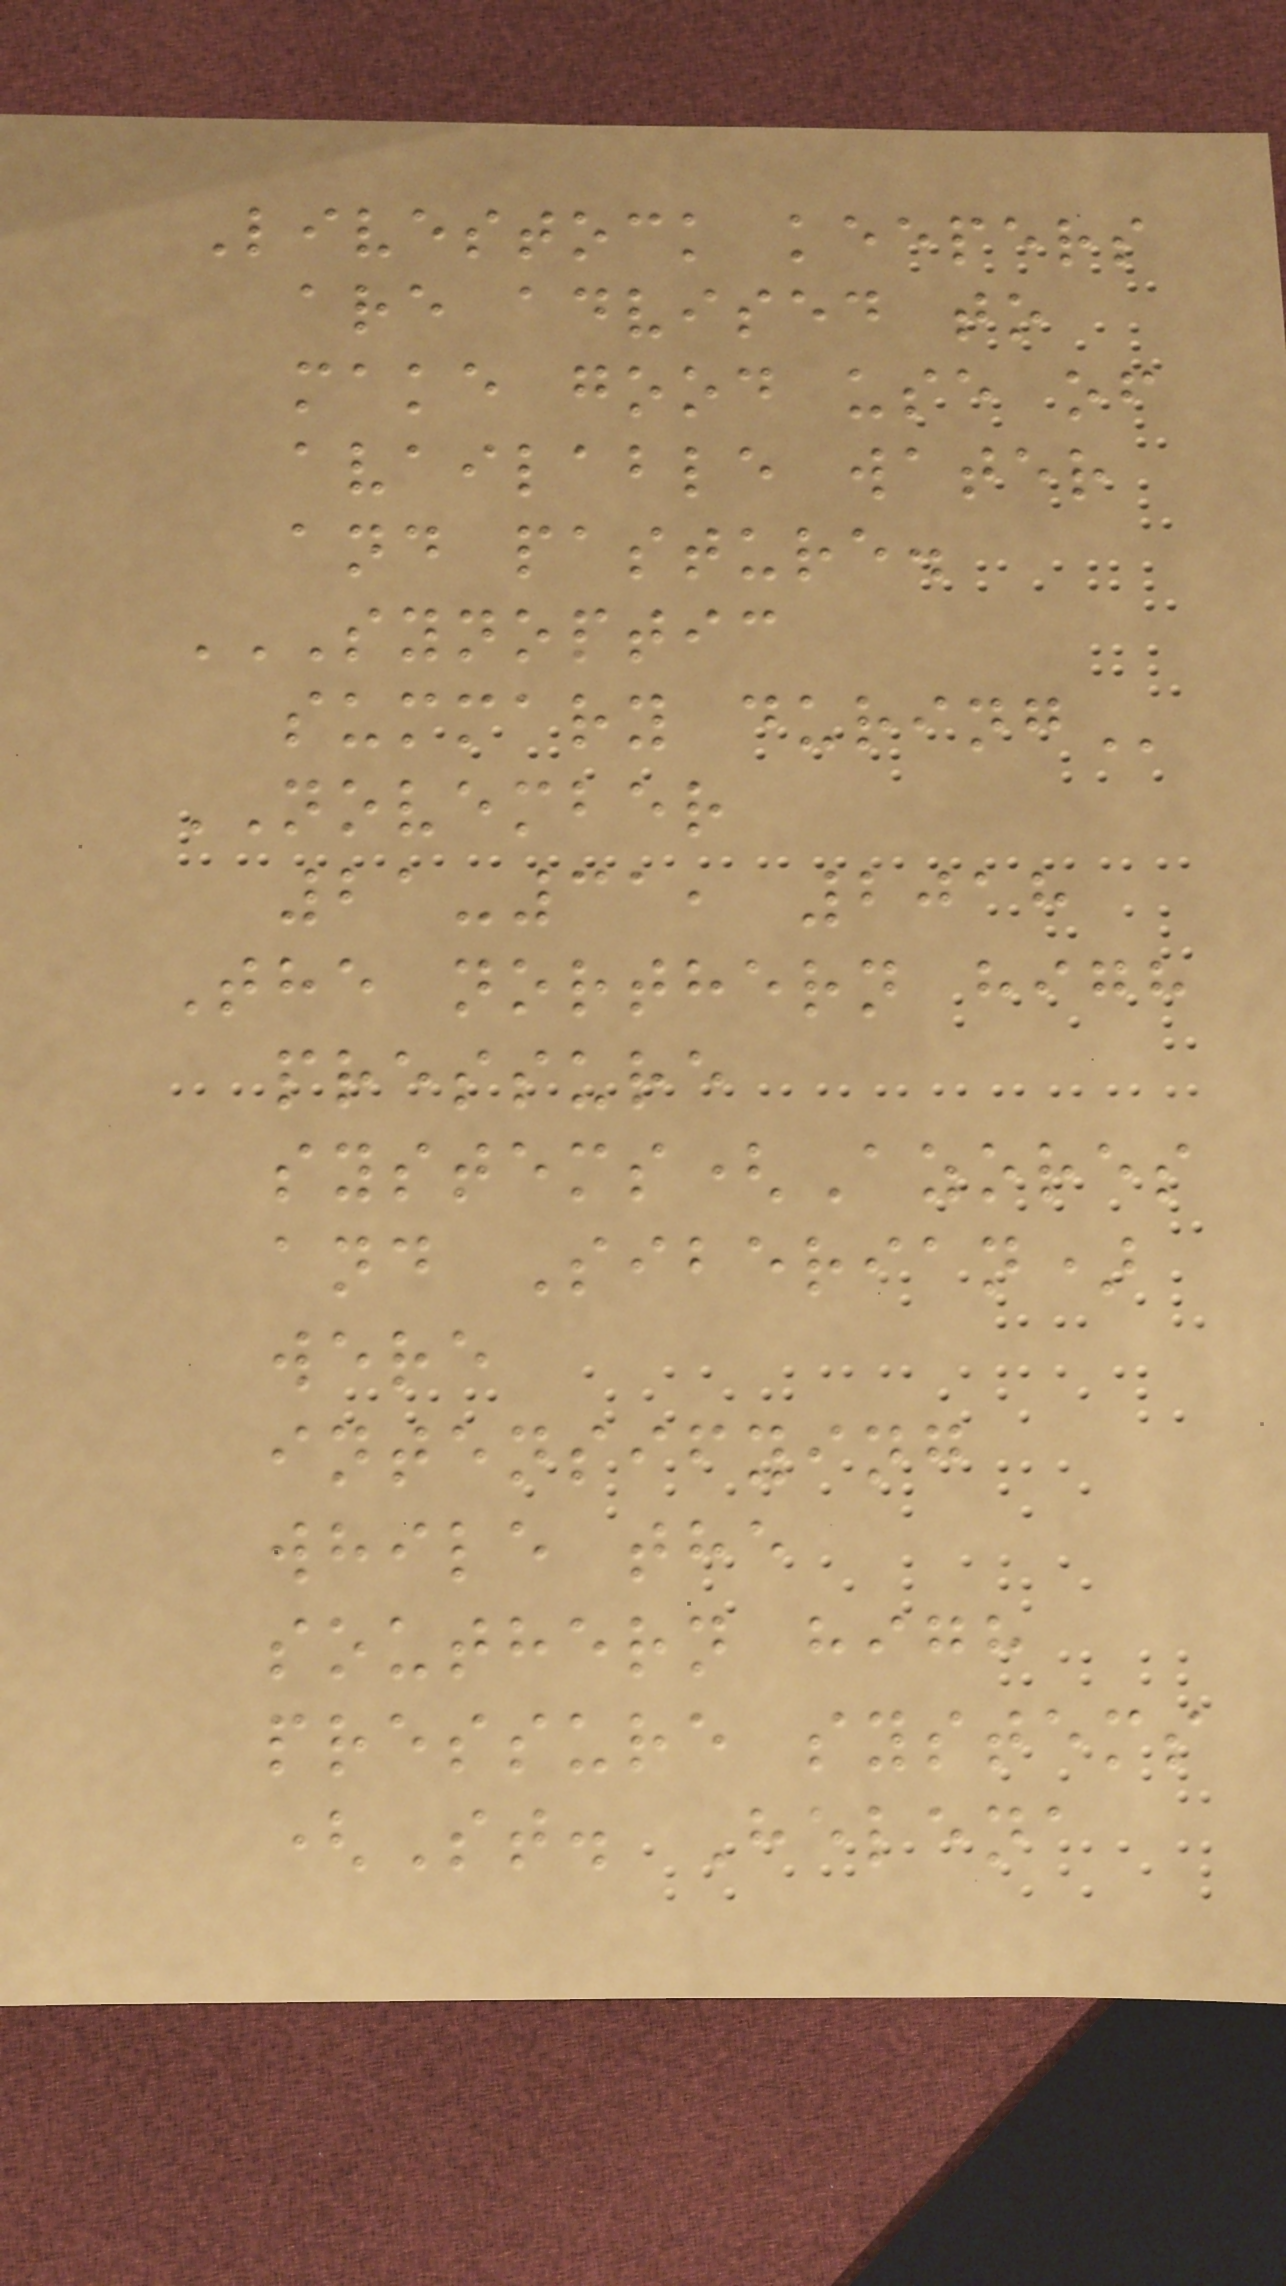Livestock keepers
are advised to
make good use of
available water
and pasture.
SYNOPTIC
SUMMARY DURING
NOVEMBER
21-31, 2018
The northern high
pressure
systems(Azores
and Siberian)
were
intensifying
while the
southern high
pressure systems
(St. Helena
